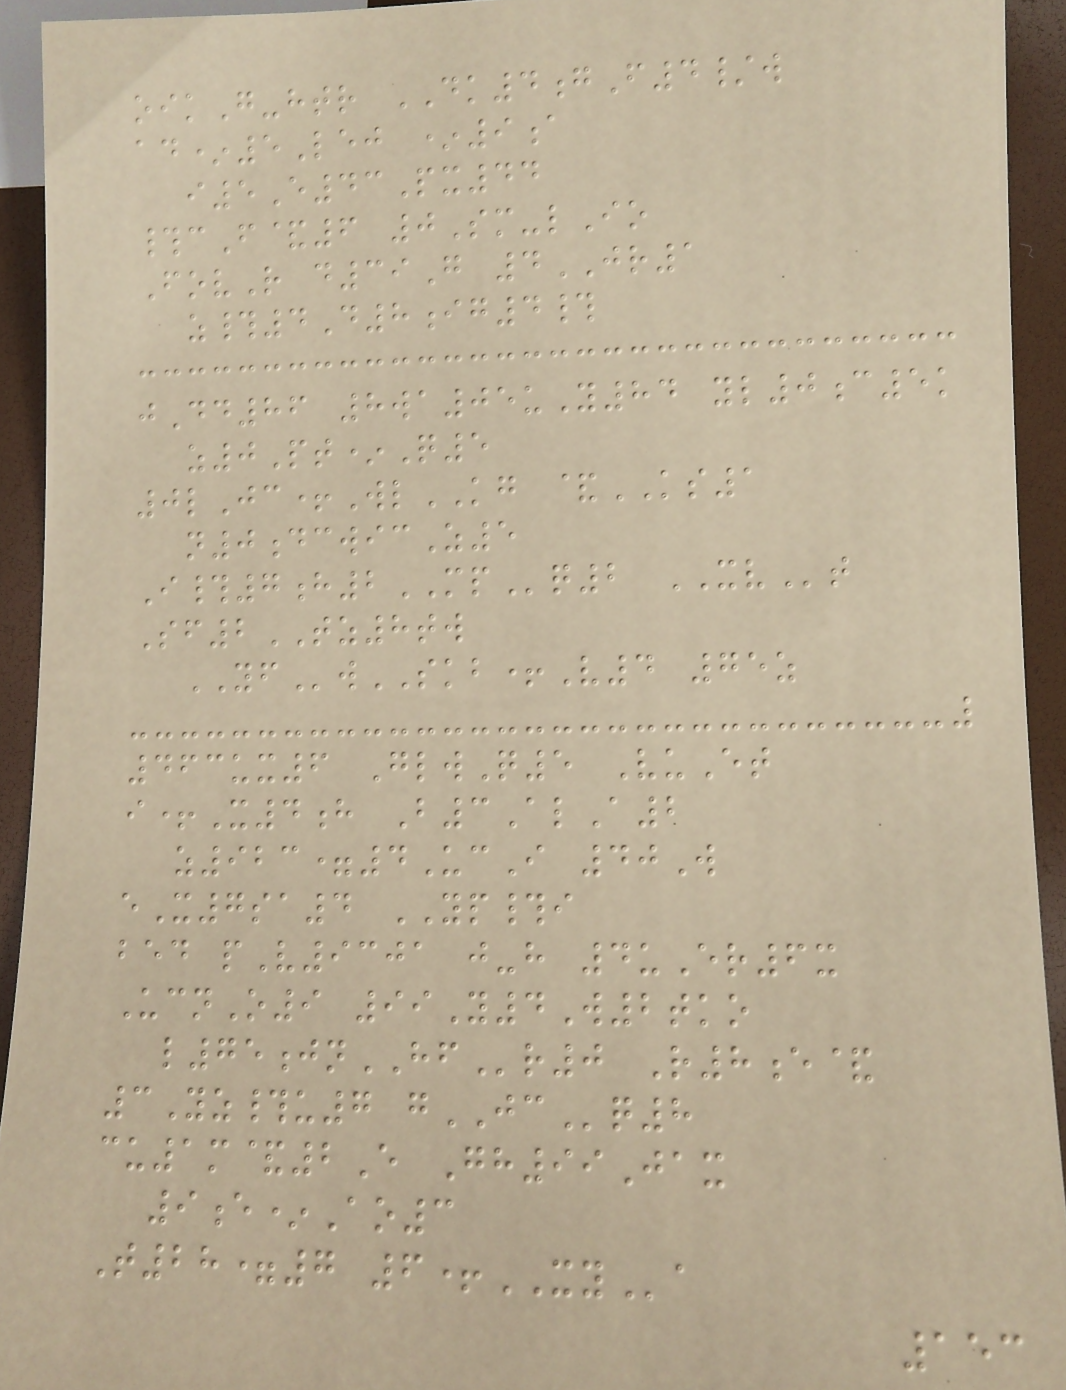oikG-htr DK4gF4/w
ad*5Lej *9a
i5E43Px44
#cF&6 0Sm-lIo
FovR d39G 4JR1
z#4D8ig4#
jDd86 8wa05uY84 yl0c5k
z0Pt*Q5
0lJc+WlKG &KS1
n0dcwicZ5
I#7h2MPq2 XVt
Sf2TZ8tw
YFwSKB+V4 75z
463ux6 GlwQ5 VuEt
i+X4h B3AlA2
z923=4UcI 40W
eX7sa4 YP#i
bed pV9301 j-h 4uEr6x
UcnO9 99Y4W2tko
l75jnHFr0 R8e&
3Yz#u7 gJCq8
cu1m&2E Gh99Jax
9e*Ao3
T28=7 6+XYa
153
